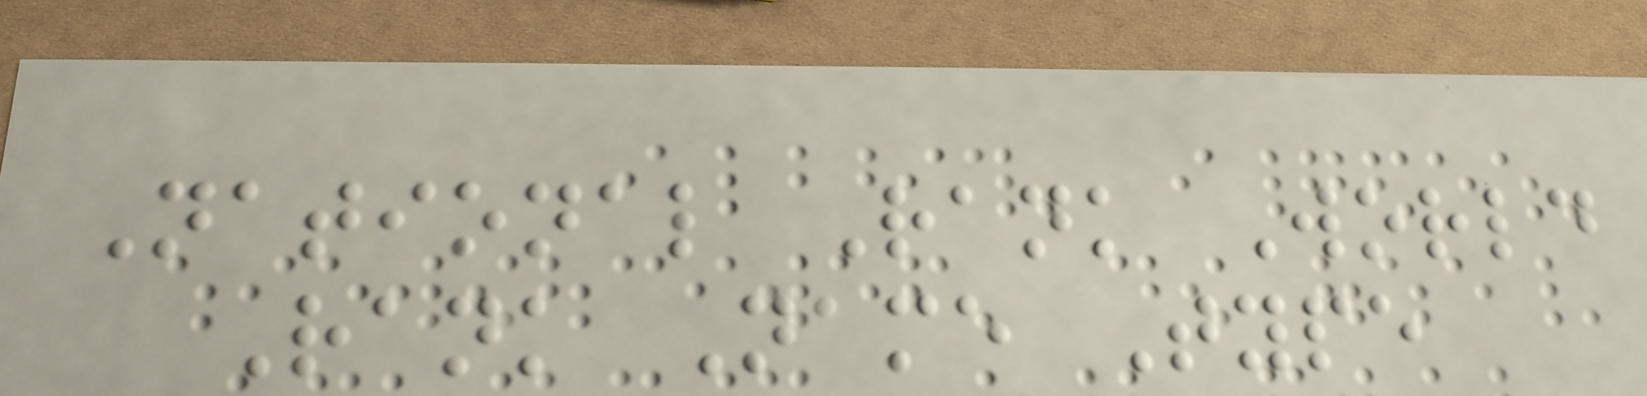National Rank World
Rank Name Type
